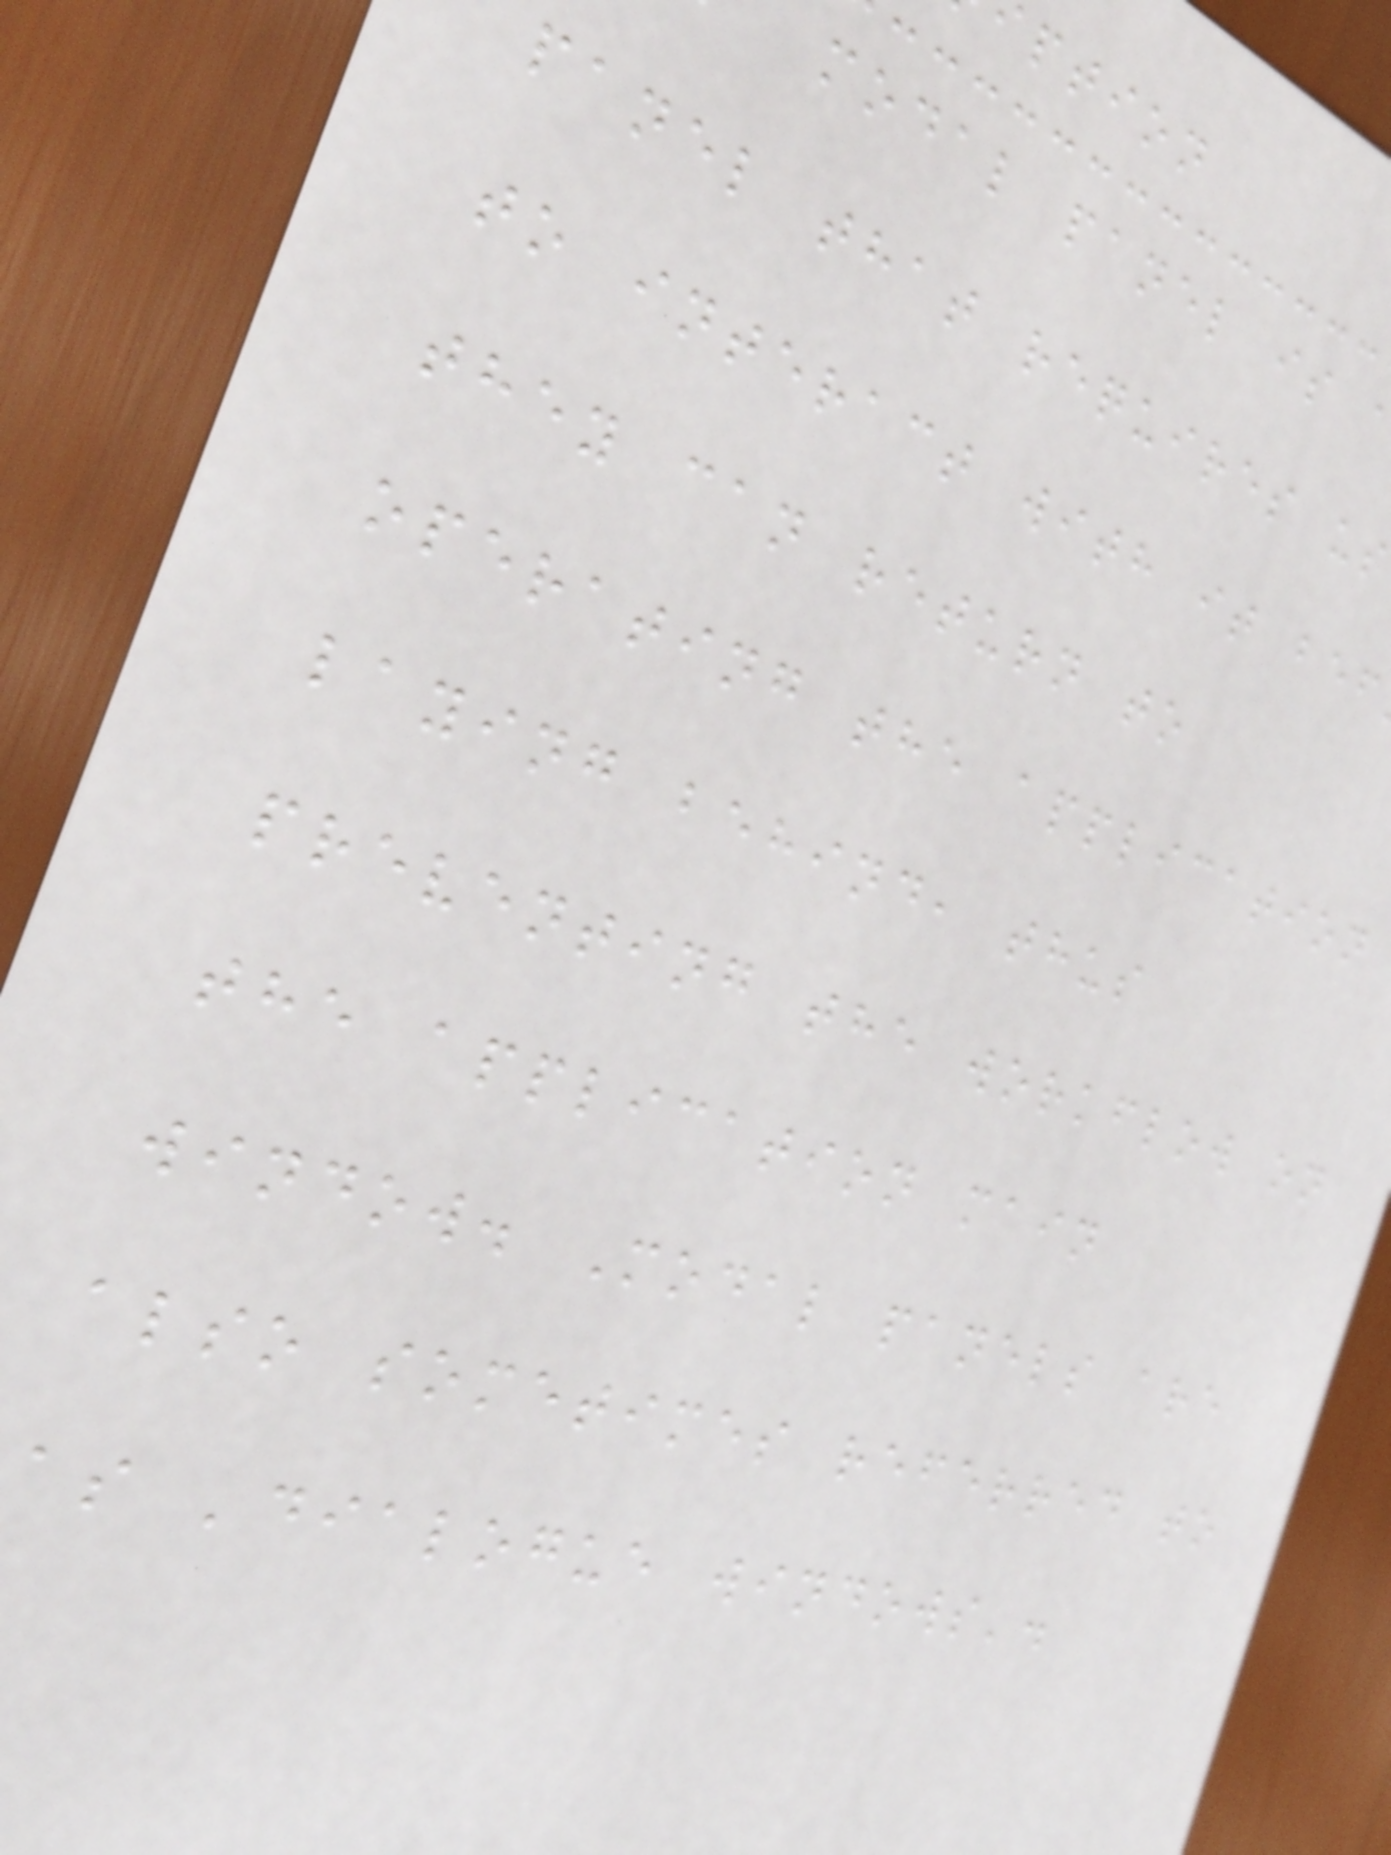ption
modal panel is
panel that requires us
to interact with it bef
they can return to
operating the application
laying behind, thus
preventing the workflow on
the application main
window. Modal panels are
also sometimes referred to
as 'dialogue windows'.
